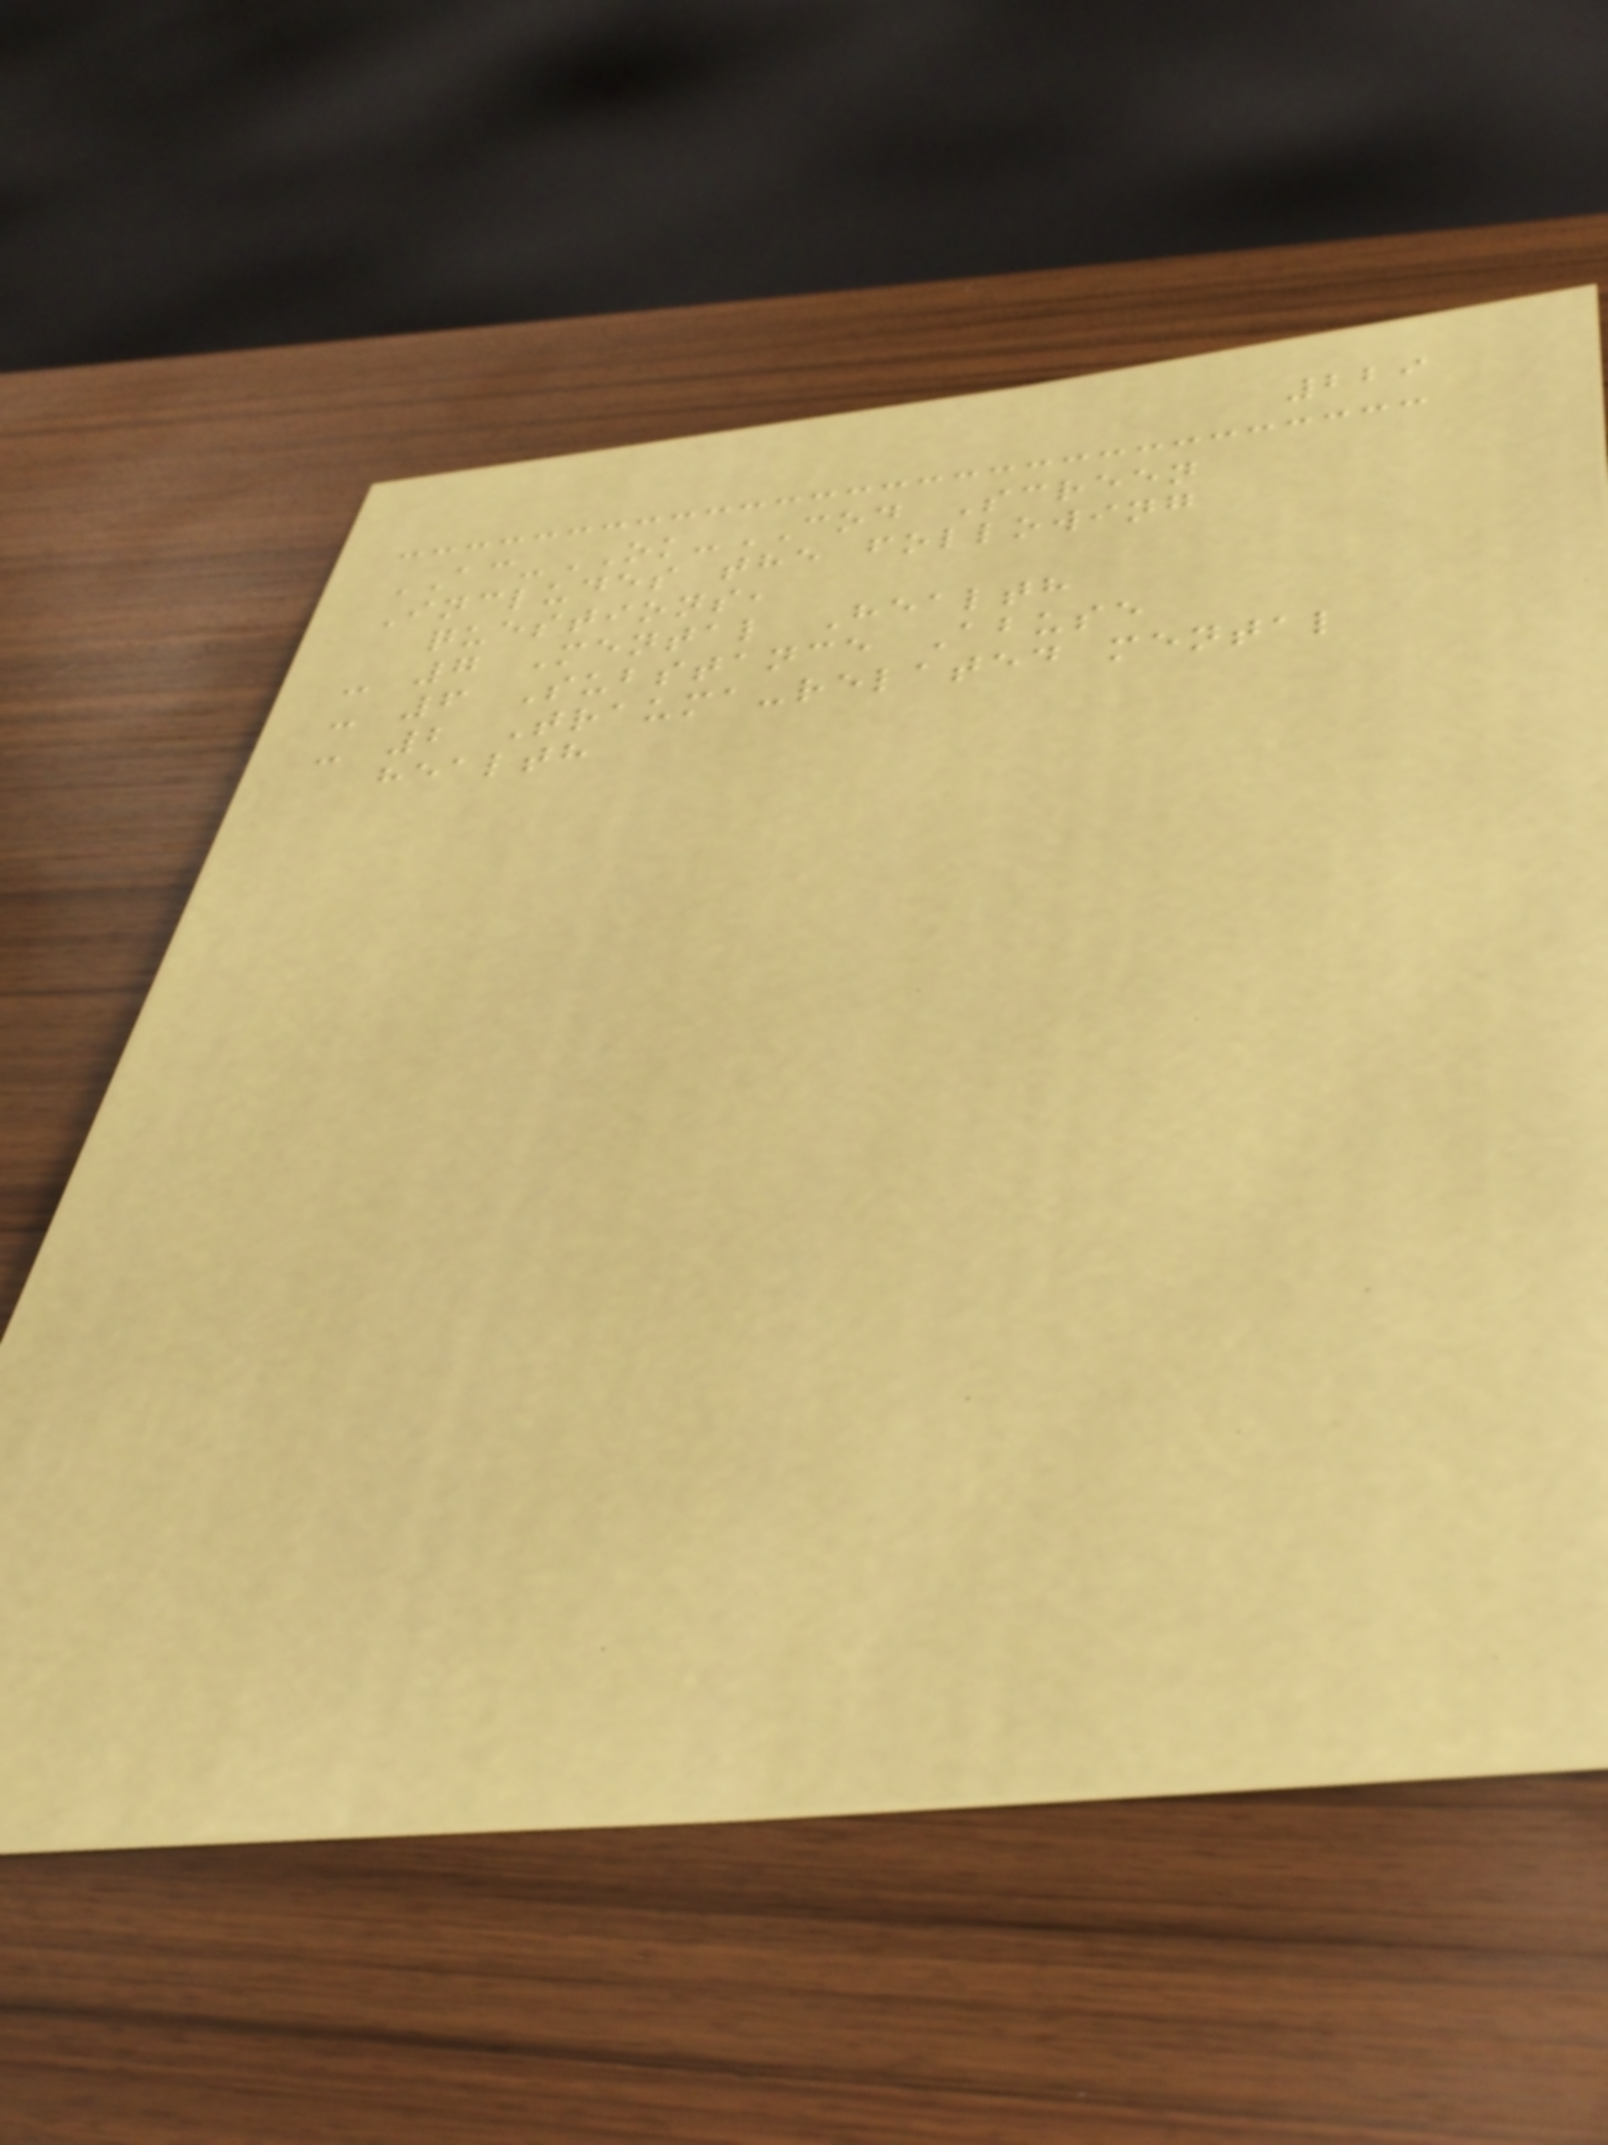229
AC-OK-COD Screen
Includes the following
questions,
- 7 Mental Health
- 6 Substance Abuse
- 2 Trauma-related mental
health
